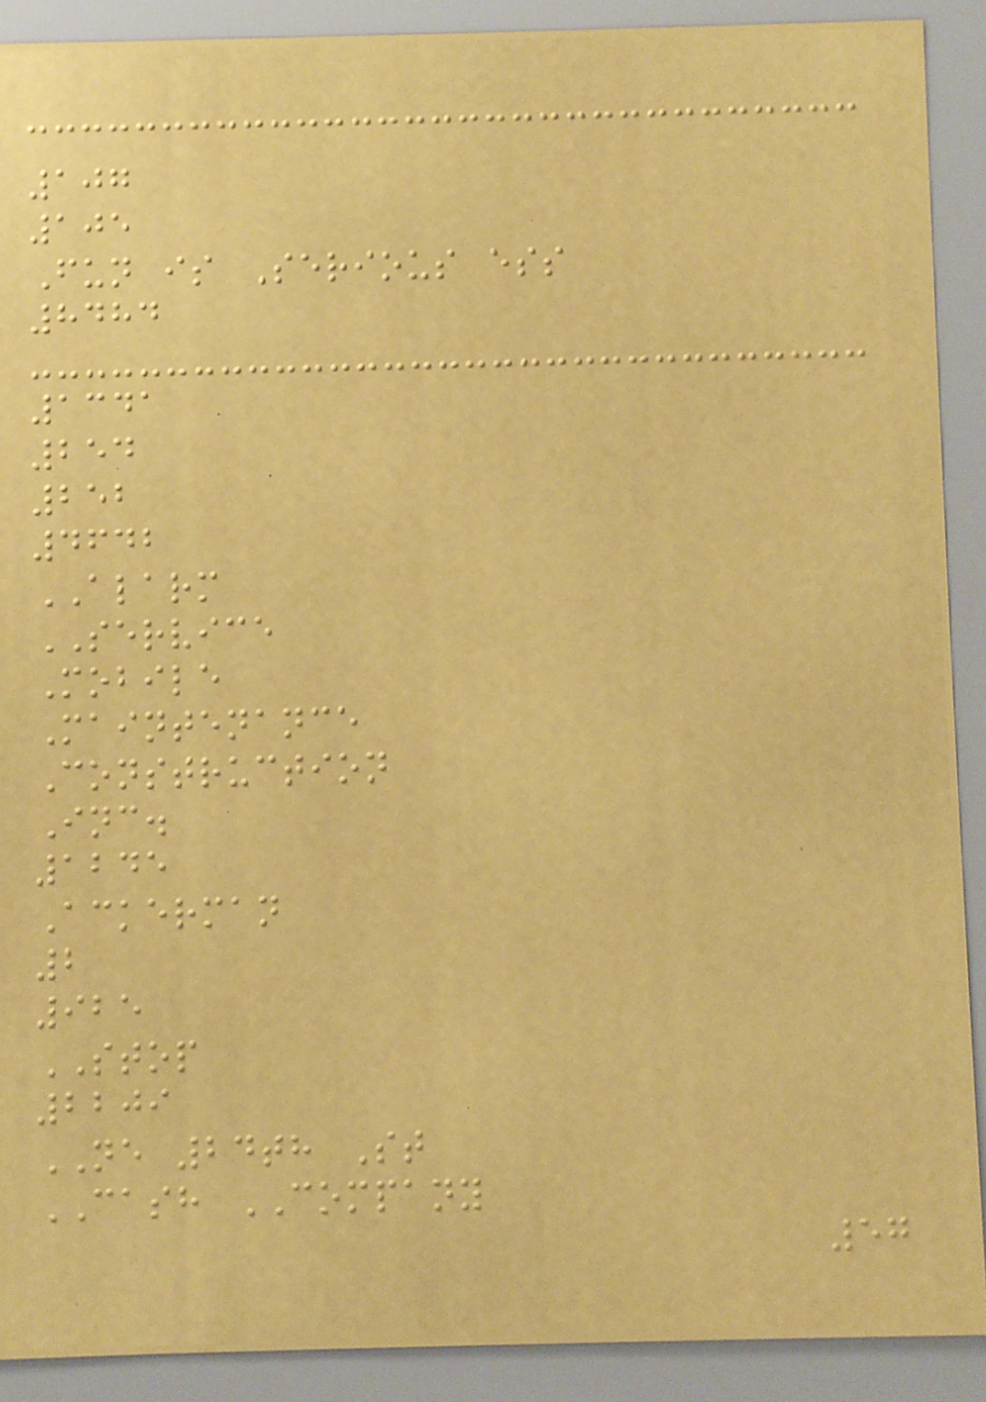107
105
Fun is Serious ess
8484
1341
254
252
4642
ALARM
SERVICE
Mobile
Maintenance
Construction
Inc.
1245
Ackerman
2
925
STOP
2209
NE 24th St
CASH COMPANY
57
